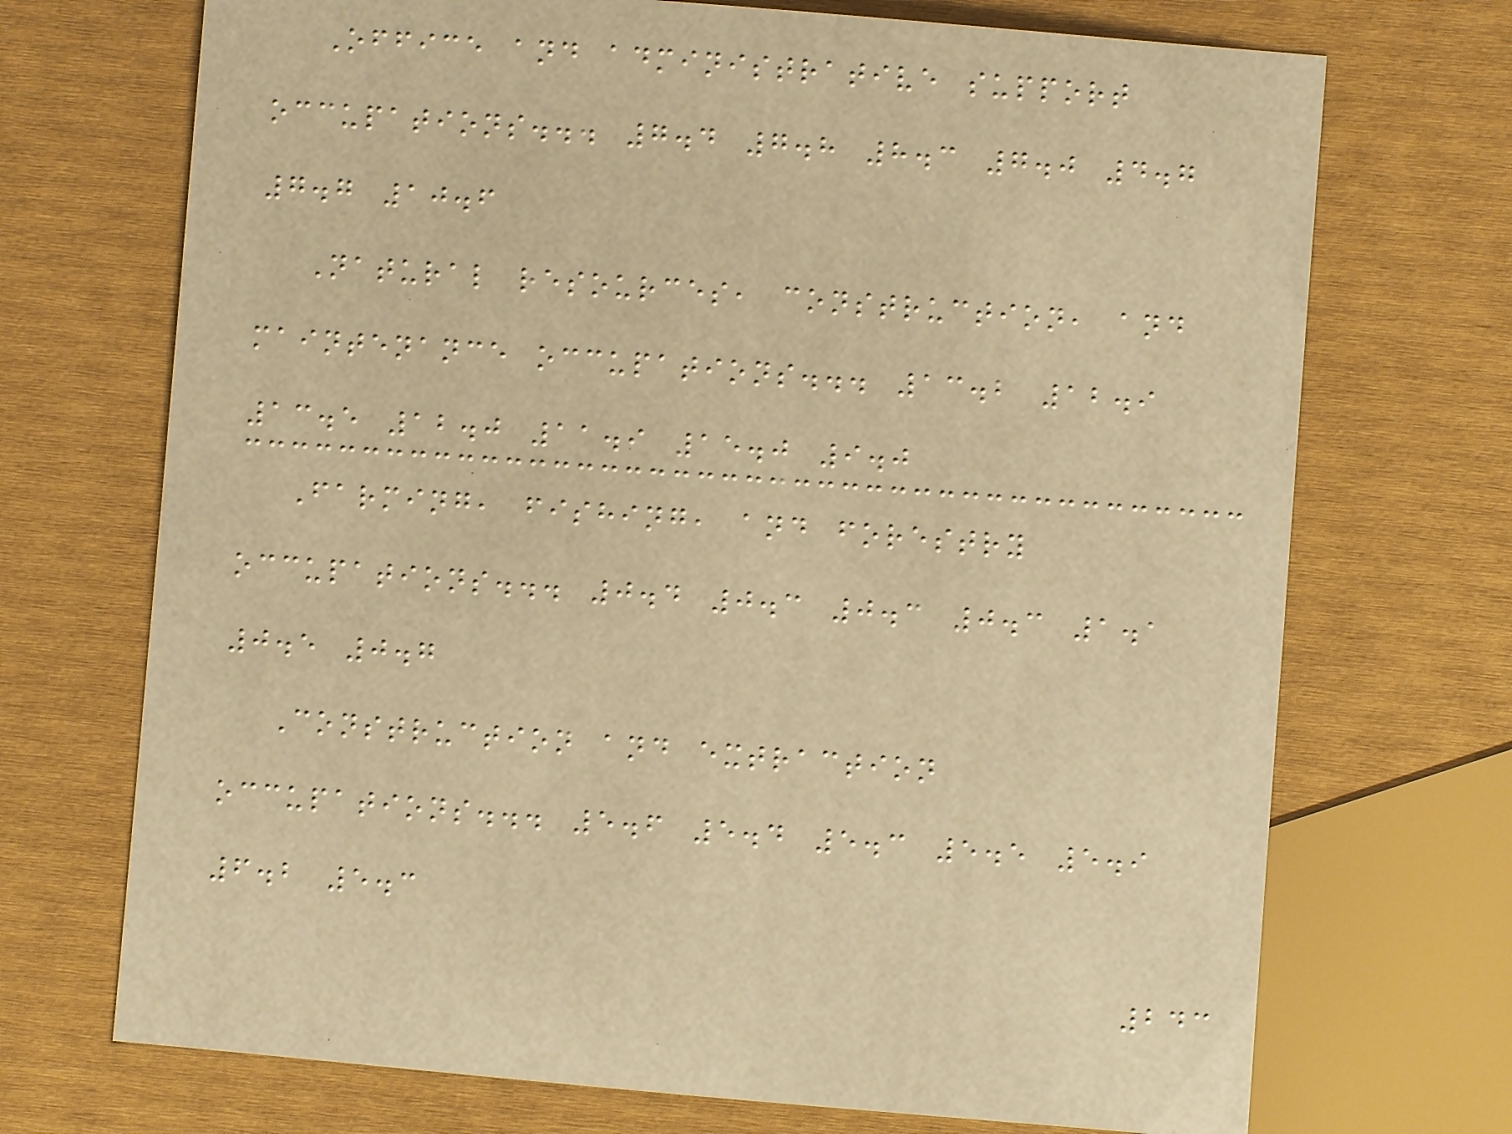Office and administrative support
occupations... 7.4 7.8 8.3 7.0 4.7
7.7 10.6
Natural resources, construction, and
maintenance occupations... 13.2 12.9
13.5 12.0 11.9 15.0 9.0
Farming, fishing, and forestry
occupations... 0.4 0.3 0.3 0.3 1.1
0.5 0.7
Construction and extraction
occupations... 5.6 5.4 5.3 5.5 5.9
6.2 5.3
243
